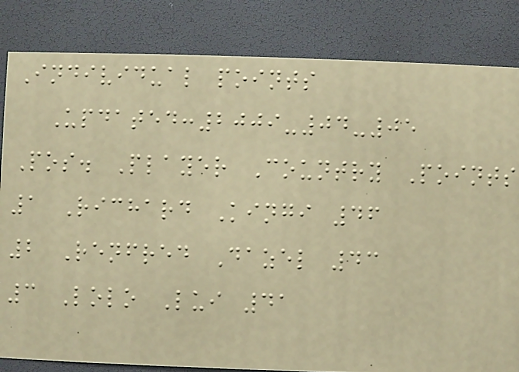Individual points
Updated:2009-04-05
Pos. Player Country Points
1 Richard Kingi 46
2 Renfred Dazel 43
3 Lolo Lui 41
